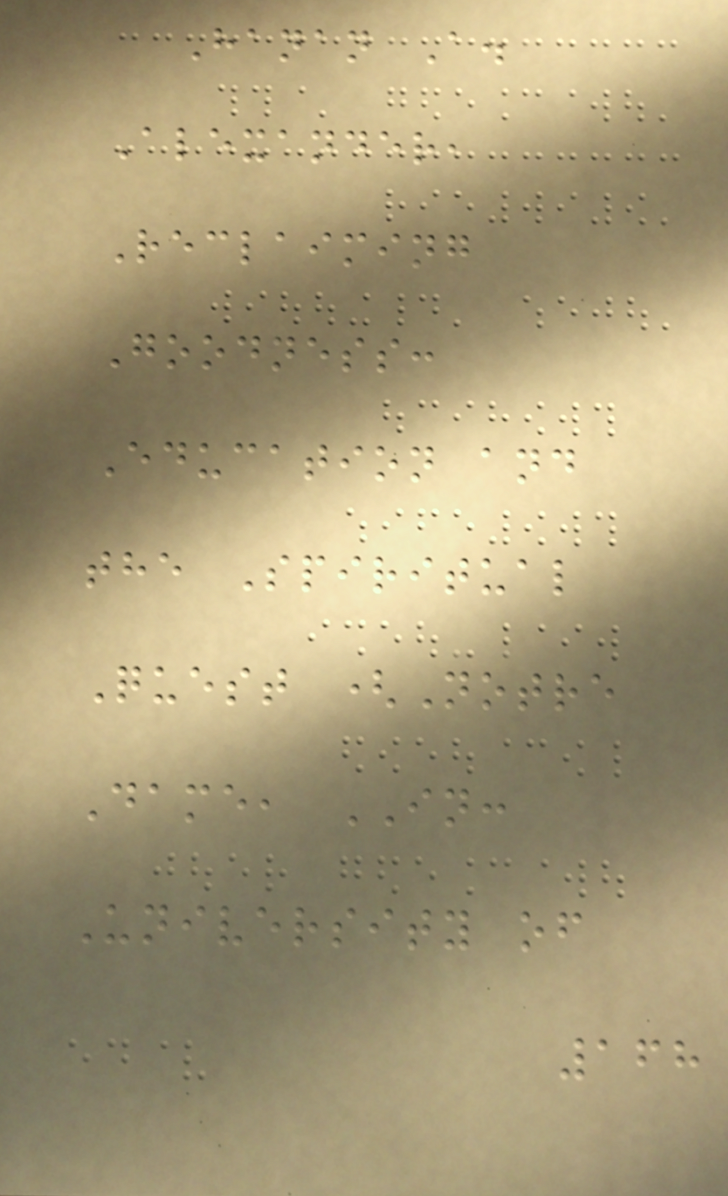Hanan A.
Alexander,
Reclaiming
Goodness:
Education and
the Spiritual
Quest (Notre
Dame, IN:
University of
168
